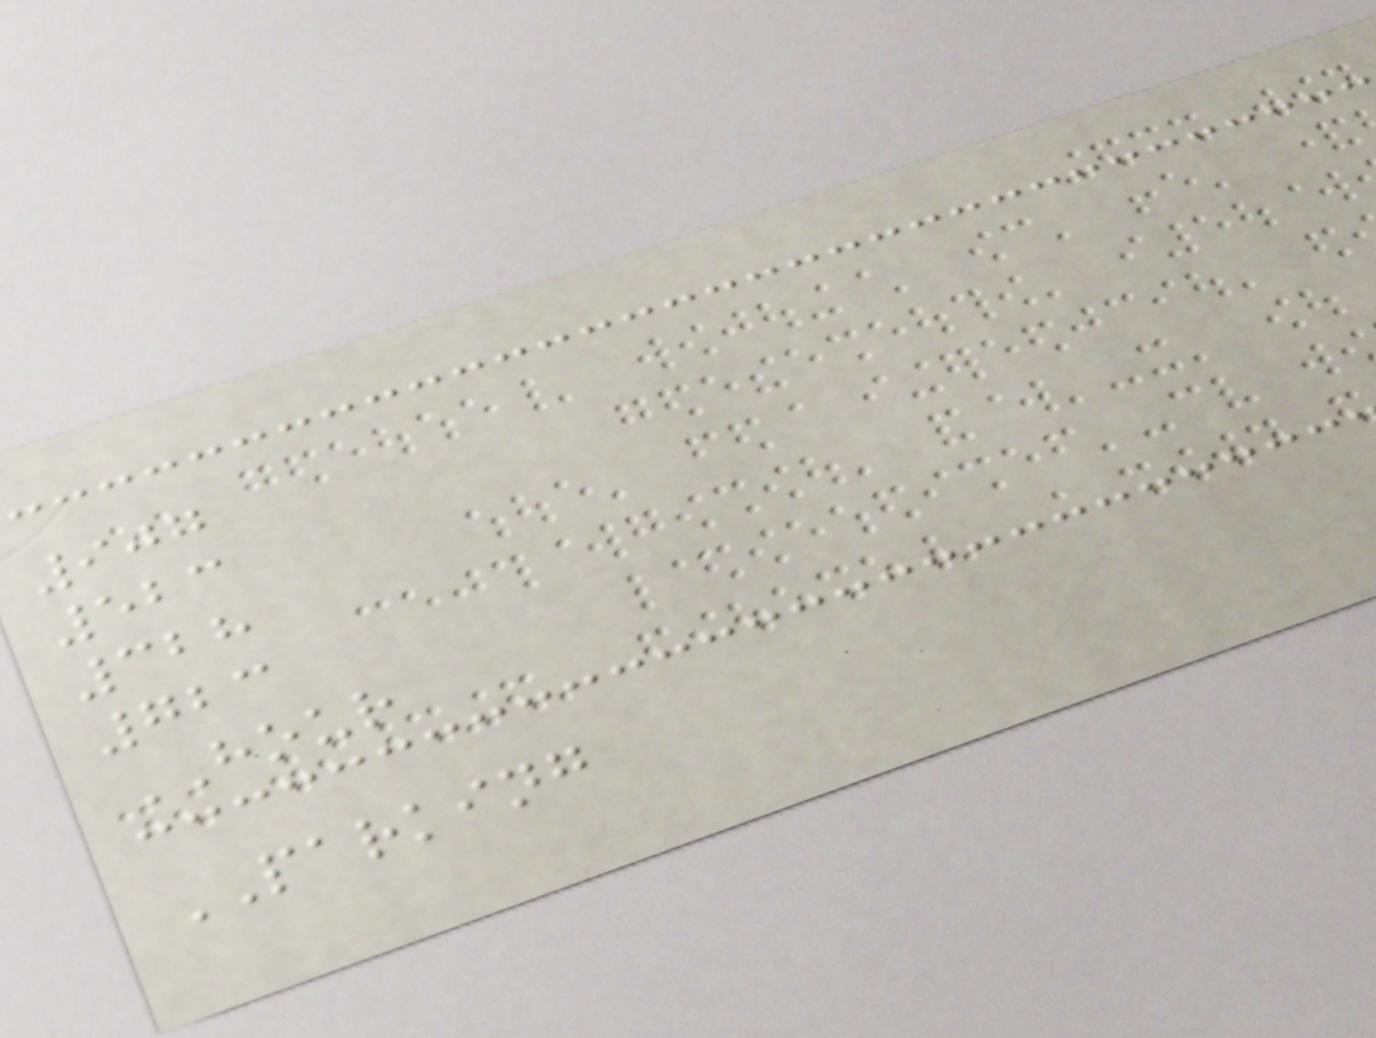907
523
328
723
HOUR
PARKING
